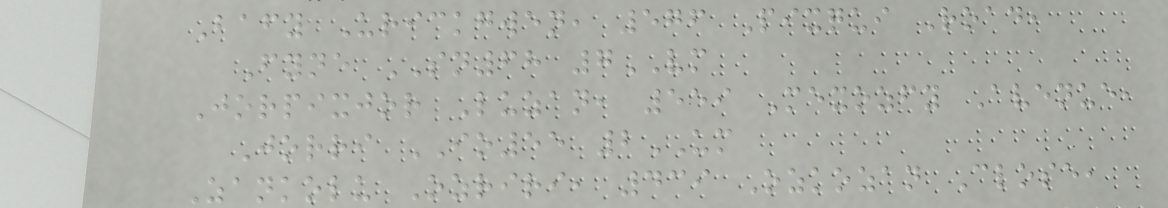Bafy Urickgwen, 576 Pixqui Road,
Fyne SN68 7VM
Jorpixjor Luzan, 559 Mexozfy Avenue,
Jorri IO55 2UM
Zankolu Ozriri, 439 Ozkozan Close,
